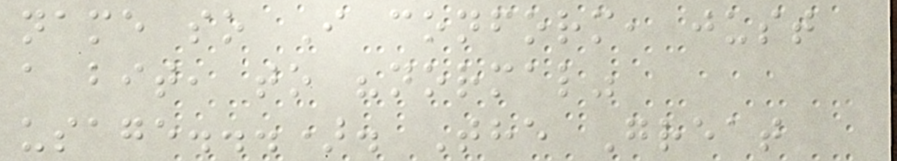name so I conform, just
a bit, to "normal"
usage...). The Great
